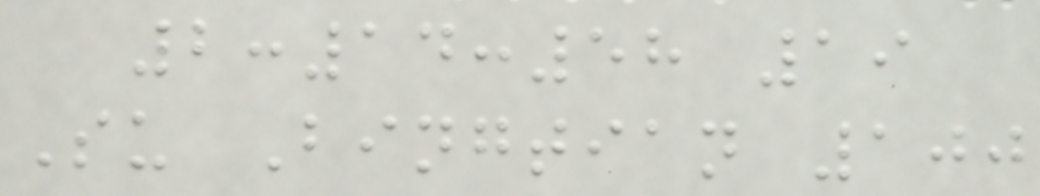2:14:58 19
Su Bingtian 100
